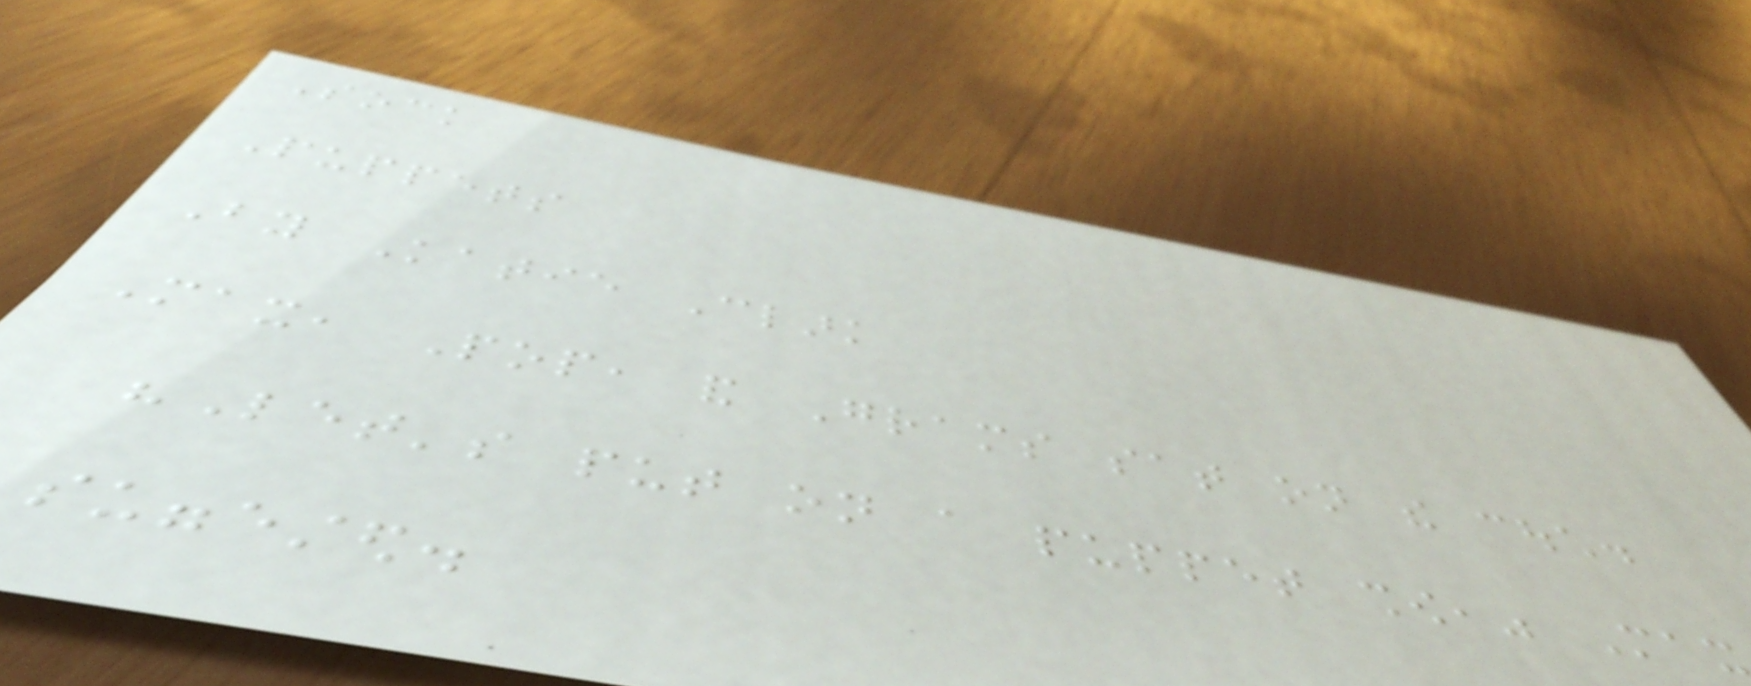Sock
Puppets
By Katie Clark
Max, Pop, and Grams sat on the couch.
"Let's put on a puppet show," Max
suggested.
